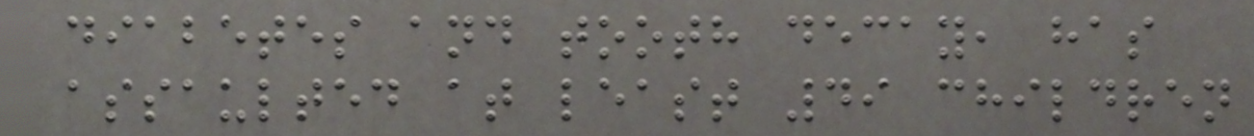diabetes and tooth decay, has
assaulted at least 49 children
